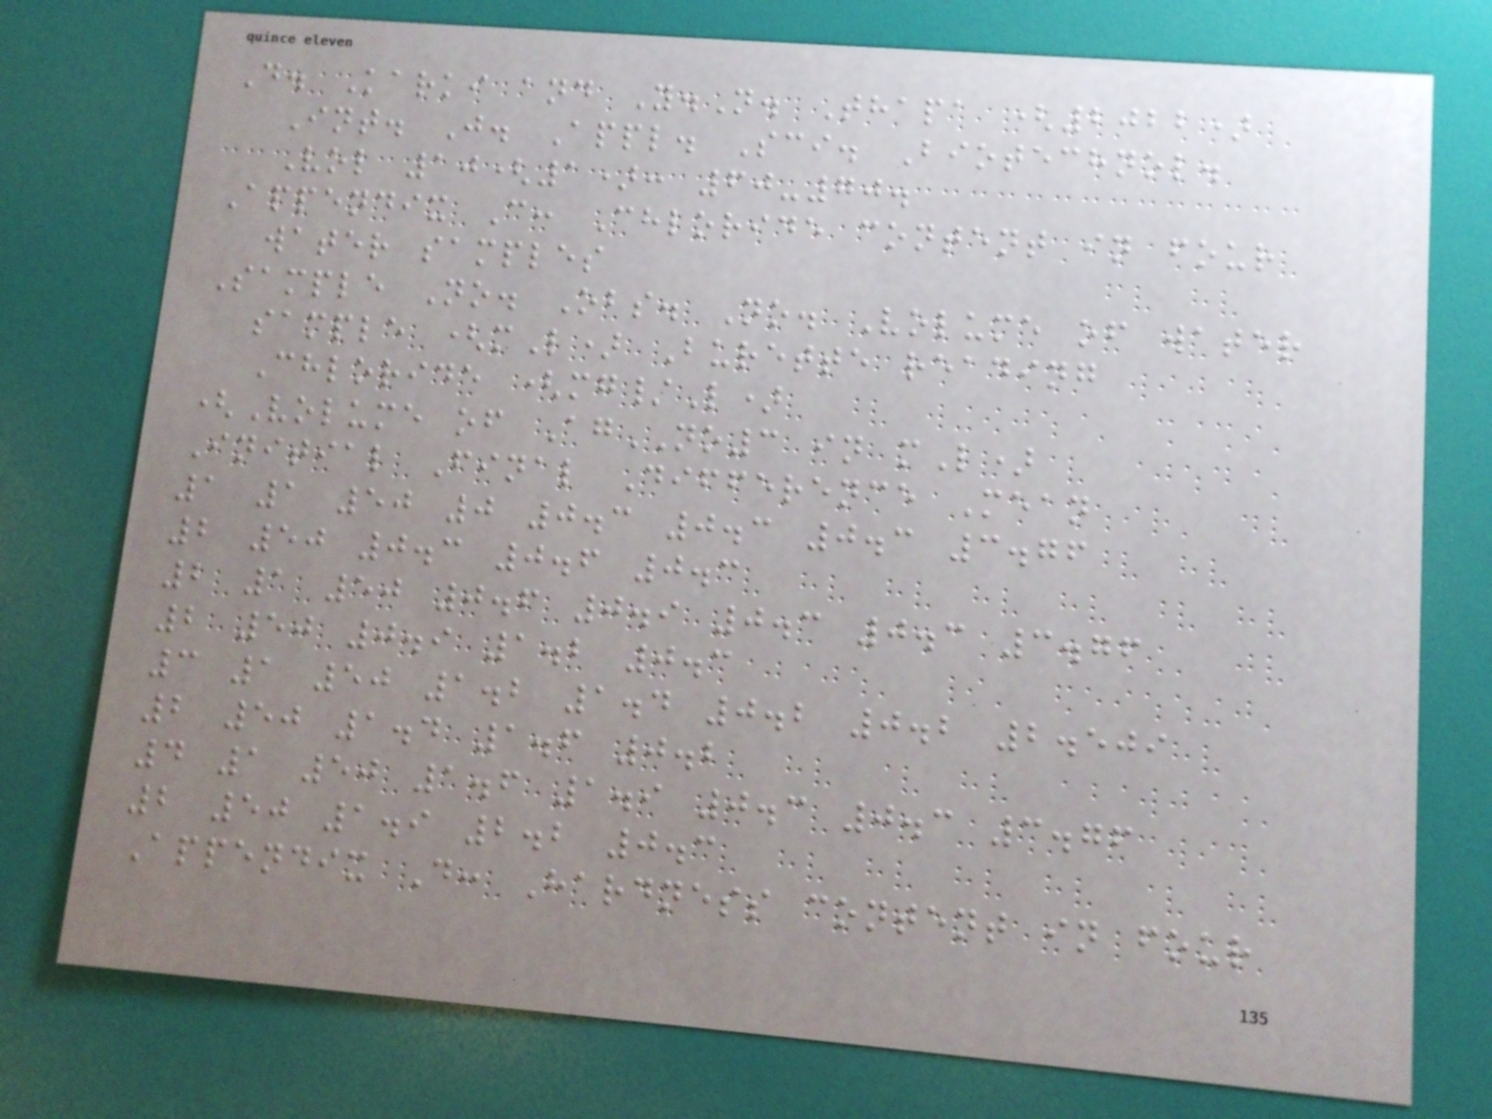D. Karki and Y.N. Thapa (2022)
Int. J. Appl. Sci. Biotechnol.
Vol 10(1): 60-70.
Appendix C: Chloride content in four
water samples
Sample No. Obs. No. Volume of water
sample (mL) Burette reading
Chloride (mg/L)
(Volume of AgNO3 in mL)
Initial Final Difference Mean
1 1 50 0 0.3 0.3 0.3 3.76
2 50 0.3 0.6 0.3
2 1 50 0.6 0.9 0.3 0.3 3.76
2 50 0.9 1.2 0.3
3 1 50 1.2 1.4 0.2 0.2 2.509
2 50 1.4 1.6 0.2
4 1 50 1.6 1.9 0.3 0.3 3.76
2 50 1.9 2.2 0.3
Appendix D: Hardness content in four
